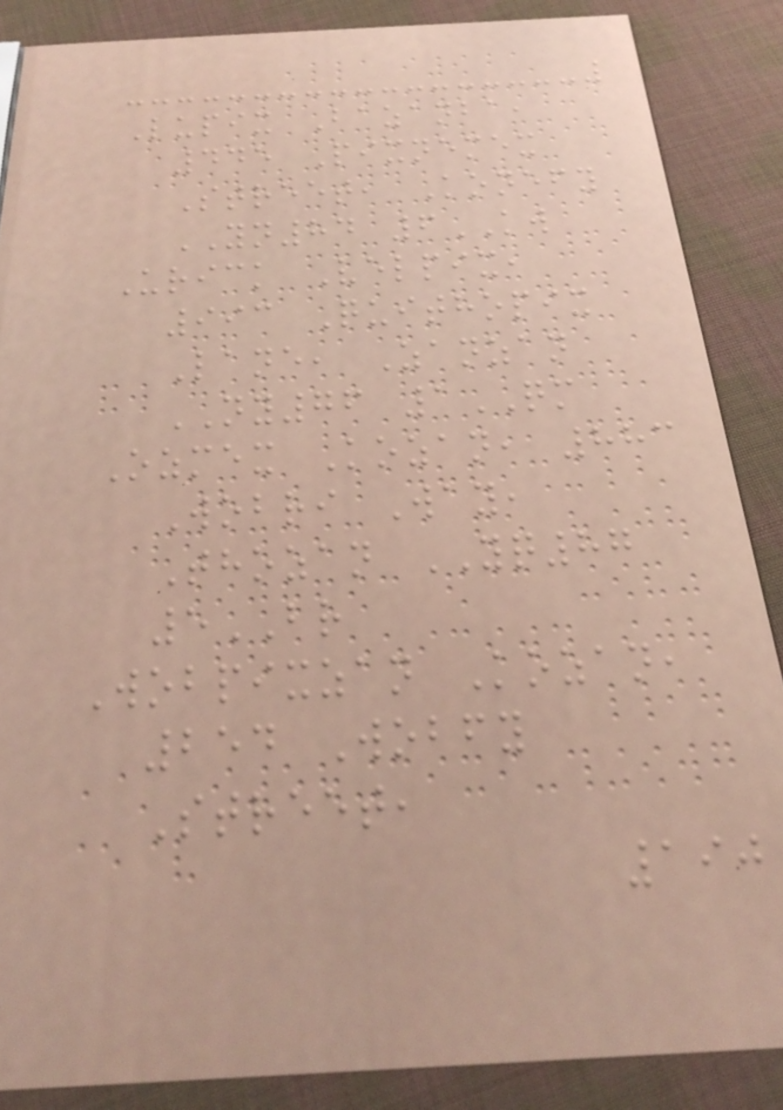Lupix Bazanba,
445 Pixnemex
Street, Konefy
YN84 6KW
Urick Velpix,
993 Quithopix
Lane, Zanzan
NY76 1QM
Ozmex Kozan, 883
Wobri Way,
Thozan YQ87
5BR
Wobpixzan Kozan,
254 Wobfy
Street,
190
